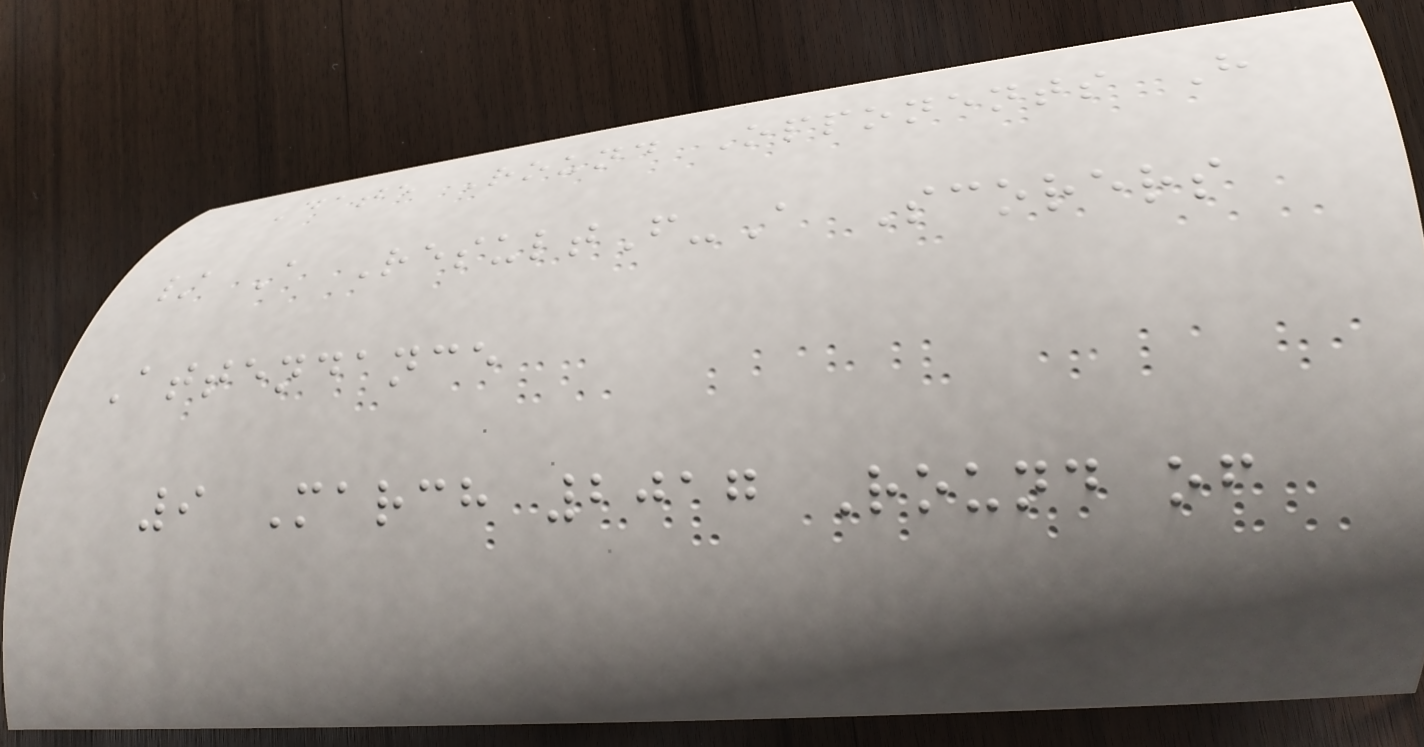Date Round Opponents H
/ A ResultF-A Scorers
Attendance
9 March 2017 Round of
